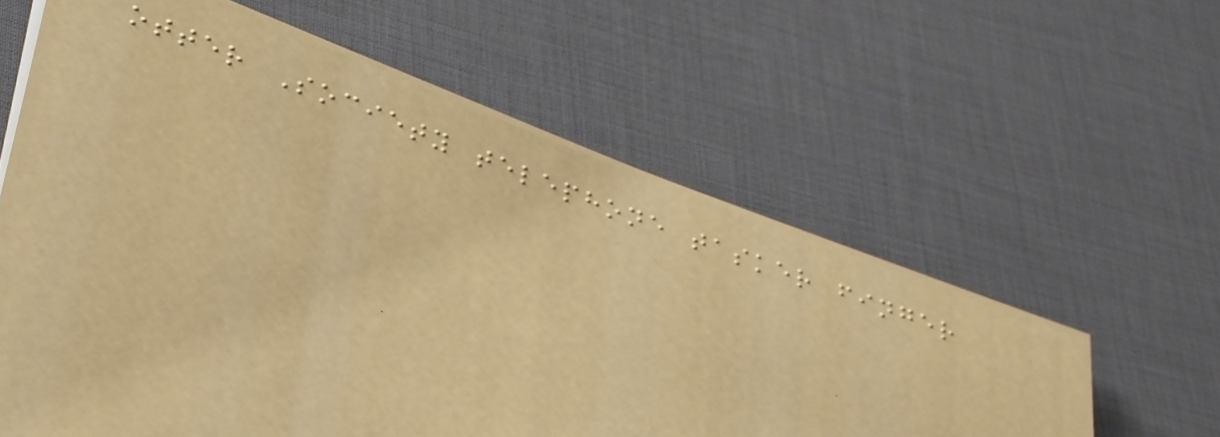otter Society telephone tasker finger
